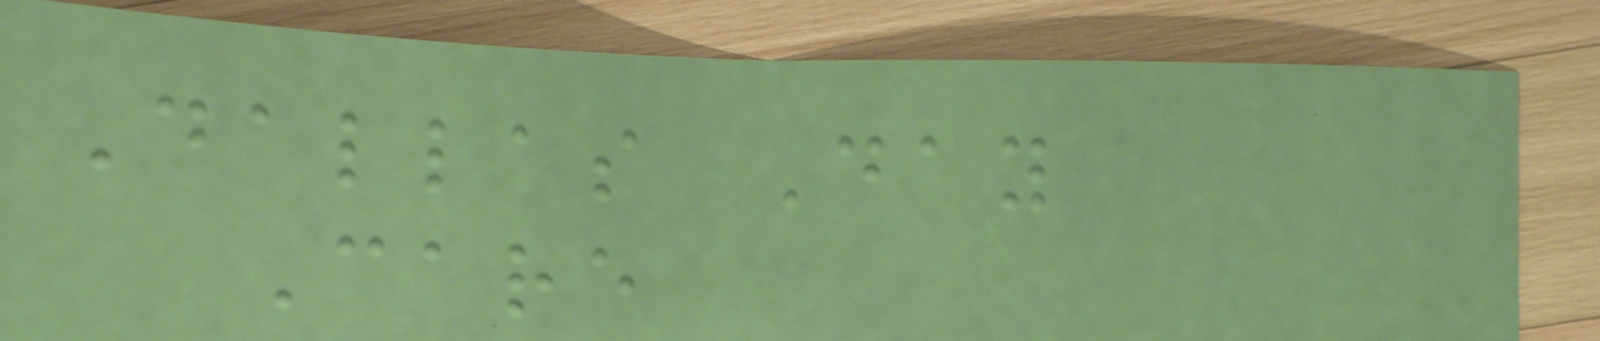Dallas Day
Care
